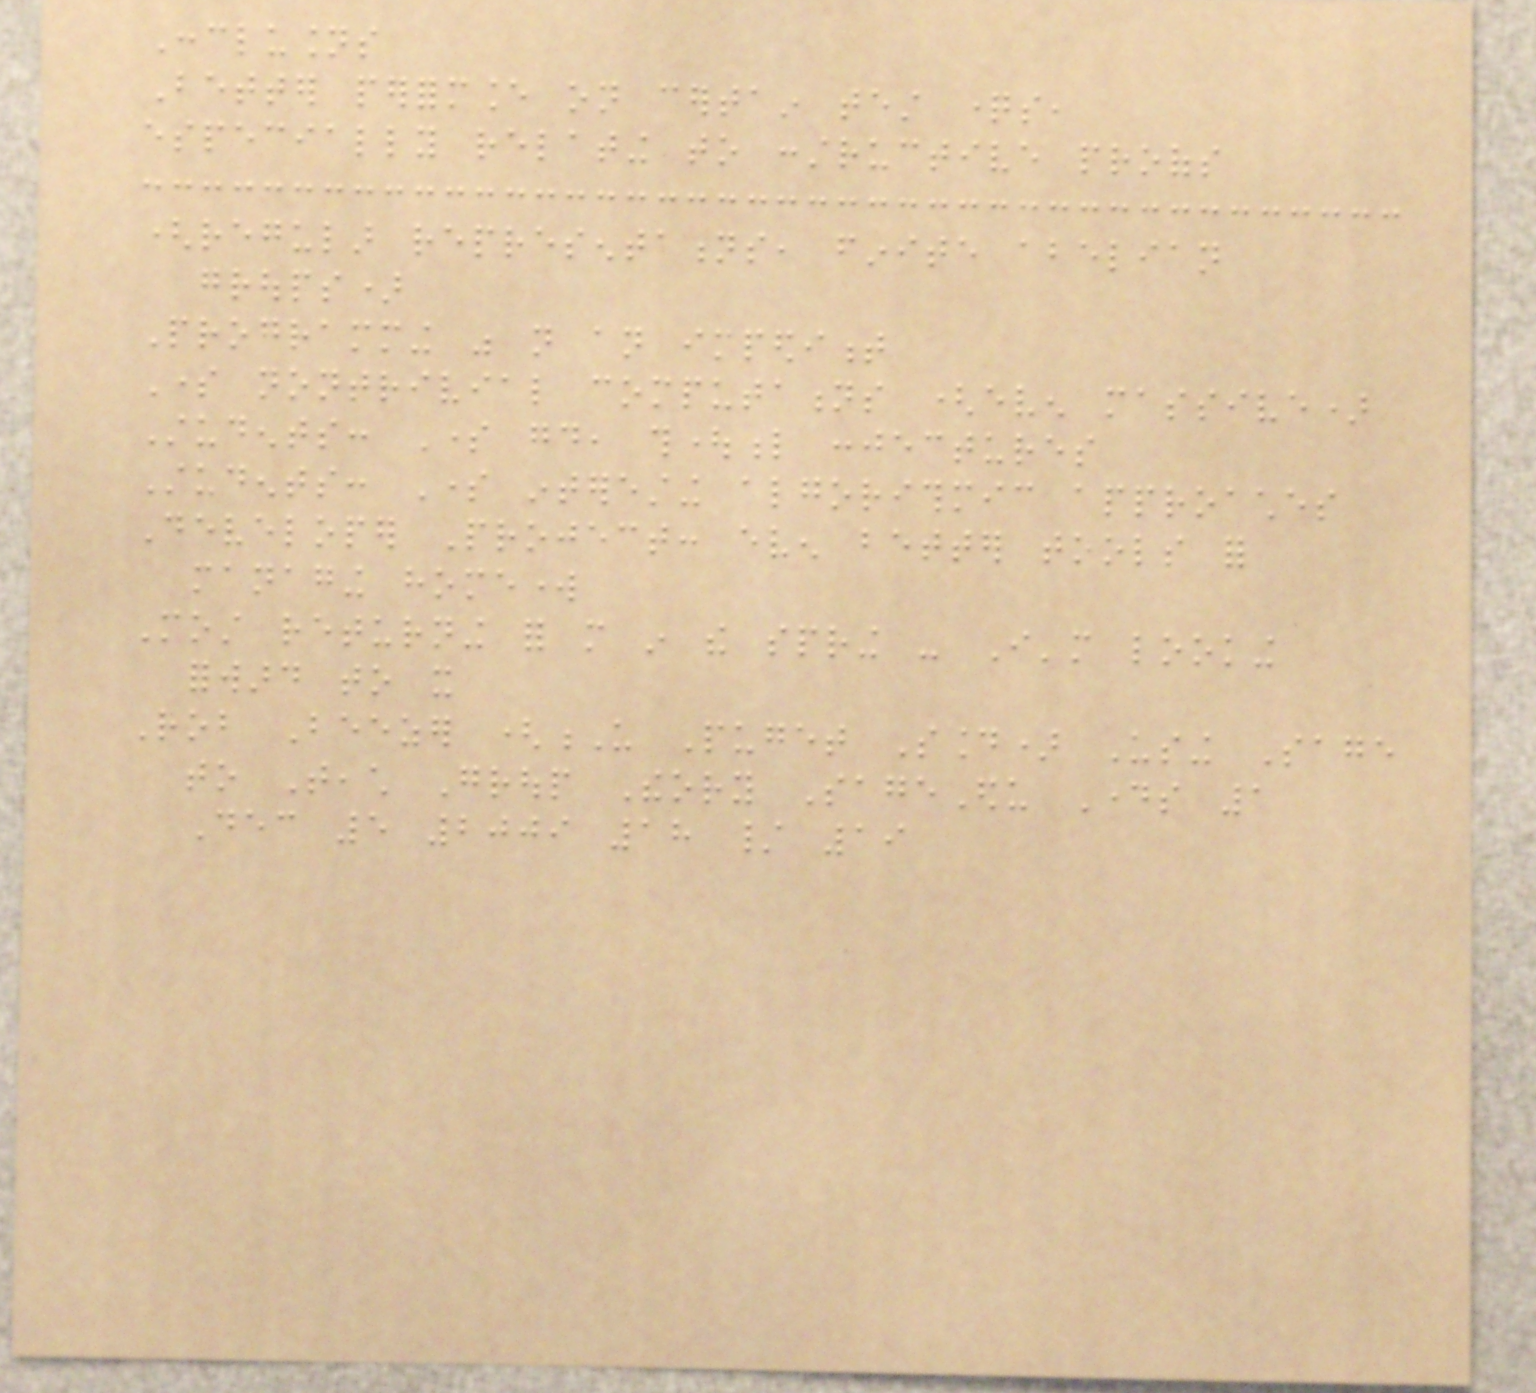Conclusions
Better performance on certain test questions,
especially relating to constructive proofs
(regular representations, finite abelian
groups)
Programming was not an impediment
Some nontrivial computations (even massive)
Students: Some good, thoughtful conjectures
Students: Some interesting algorithmic approaches
Developer Project: even better tools for
managing homework
Most returning for more in the spring - I'm looking
forward to it
Rob Beezer (U Puget Sound) Using Sage
to Teach Group Theory SageEdu Days 1
Dec 5 2009 18 / 19
